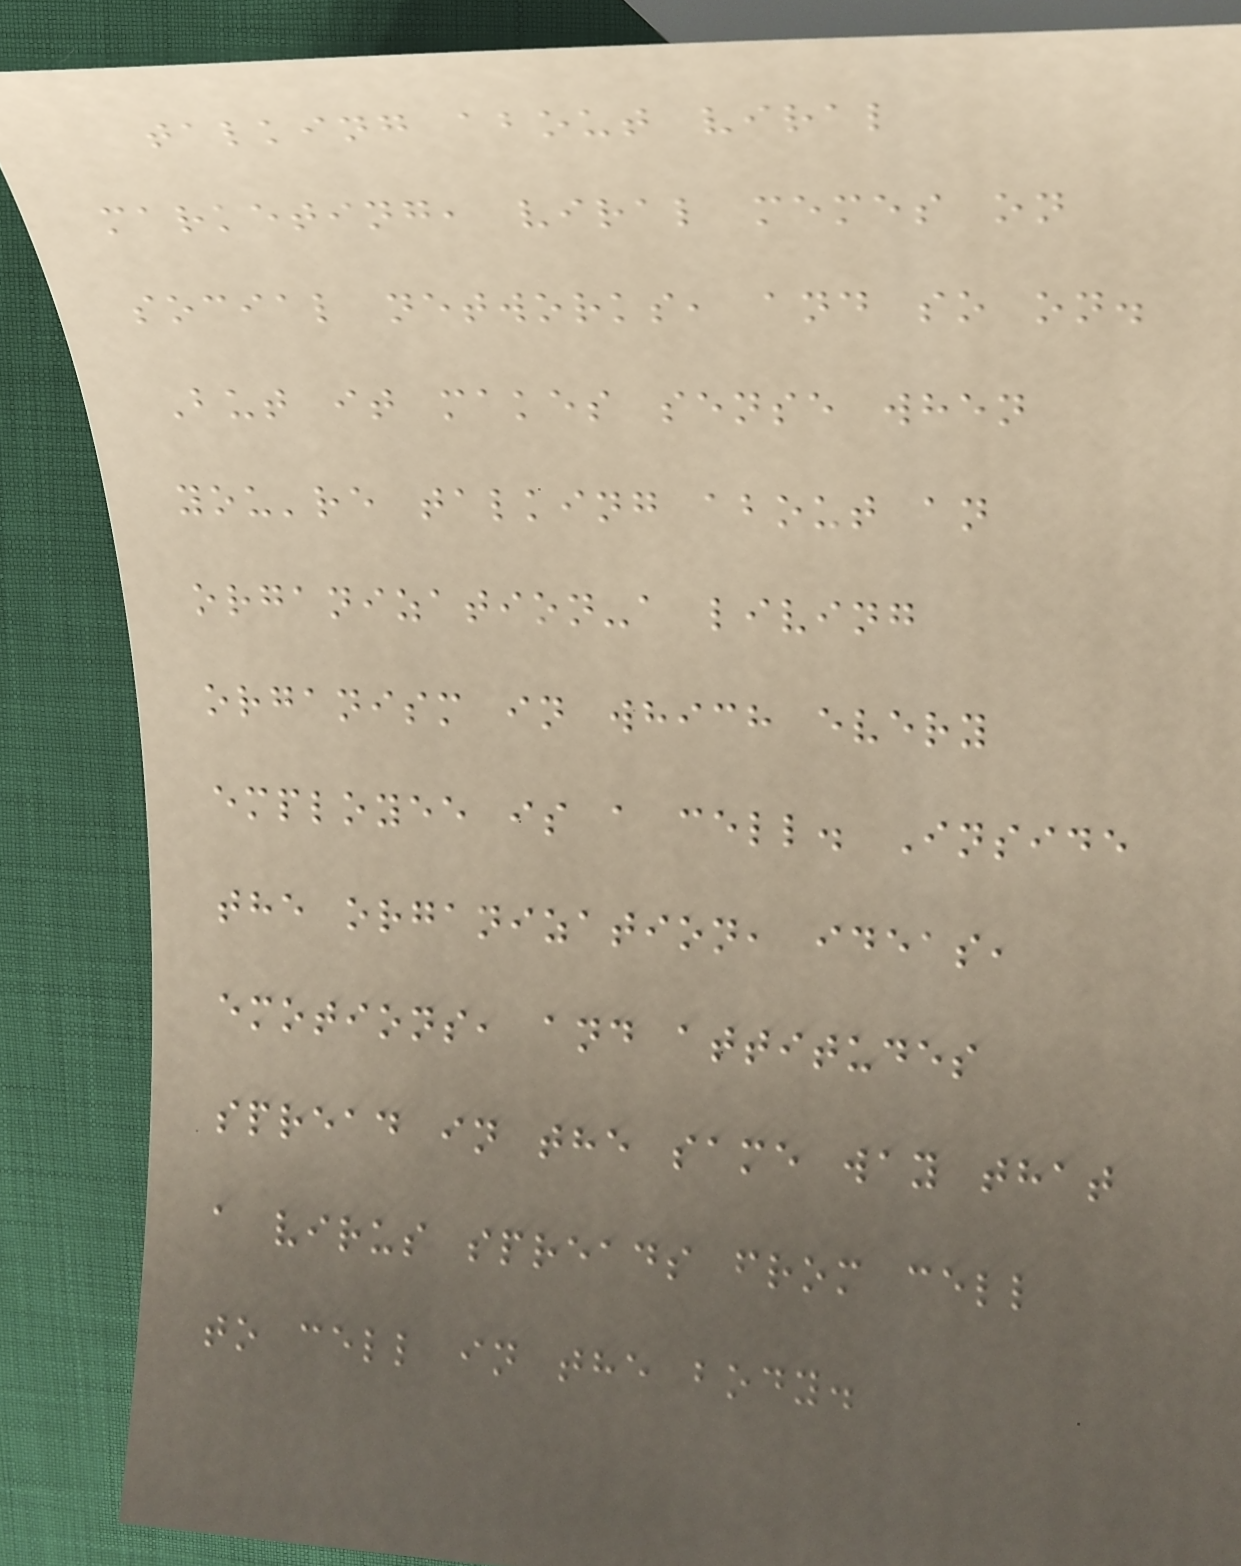talking about viral
marketing, viral memes on
social networks, and so on.
But it makes sense when
you're talking about an
organization-a living
organism in which every
employee is a cell. Inside
the organization, ideas,
emotions, and attitudes
spread in the same way that
a virus spreads from cell
to cell in the body.
